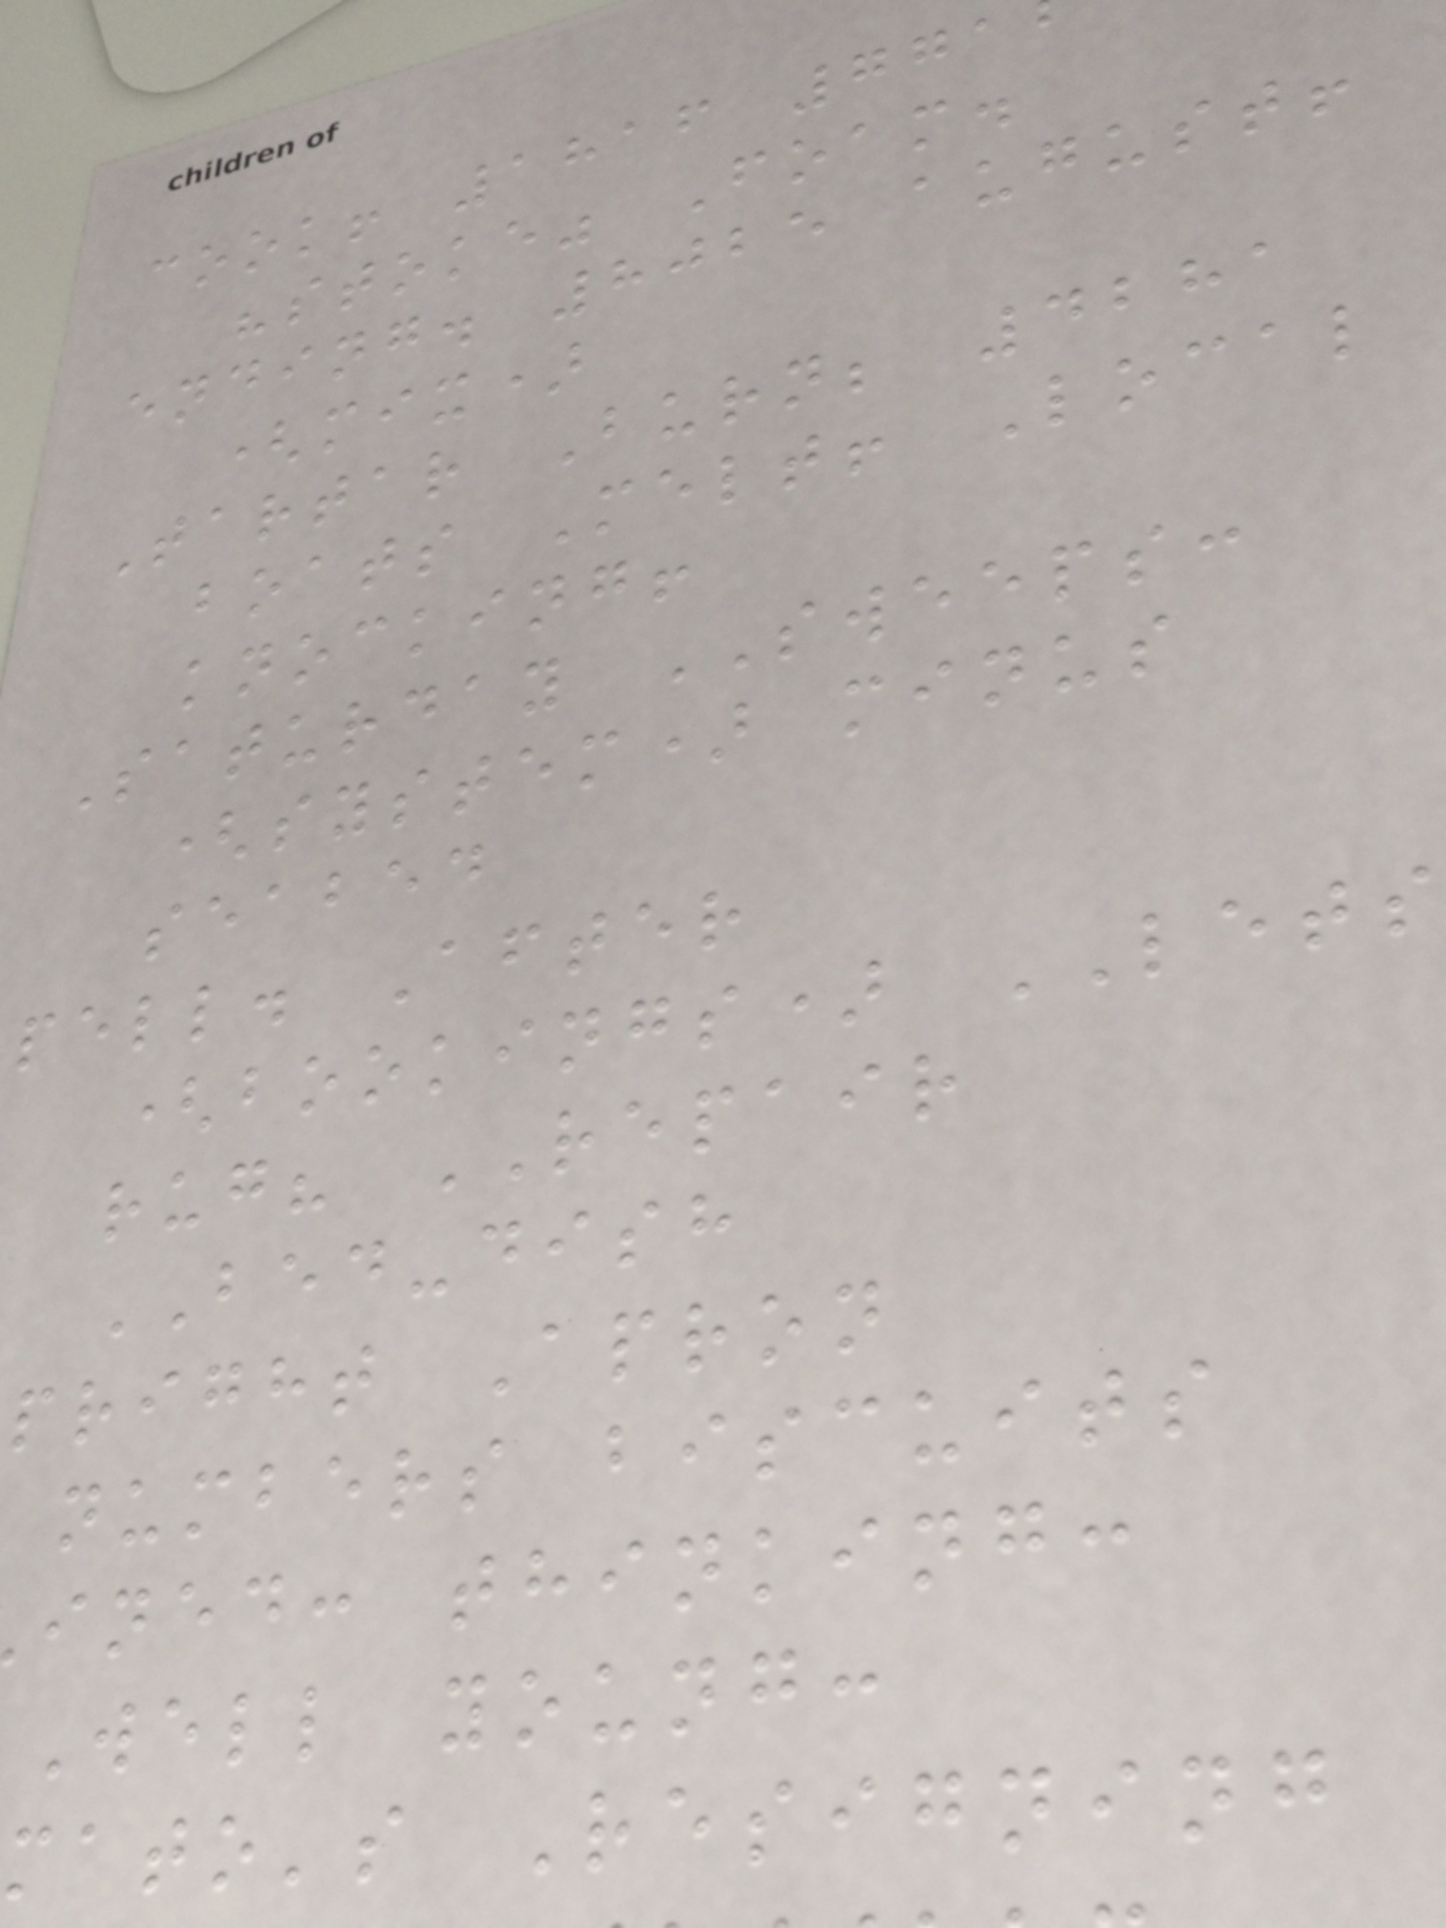cook! 1816 771
"stoke" Foam.
ending. 8025 august!
(mix)
Tartar Burn; 4281
boats Melt! Local
knocking!
Saturday SWEEPS:
(system) minus
seabed
pell. After
(bookings) LETS
rug? REPAIR
BED-dish
pright Apron
numbers biscuits
ined: thinking:
Well young:
mato's Resigning
